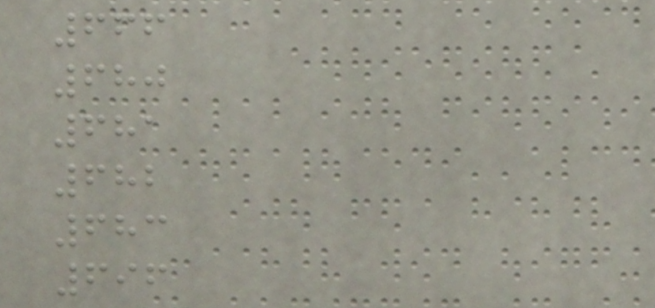666
680
681
682
683
696
